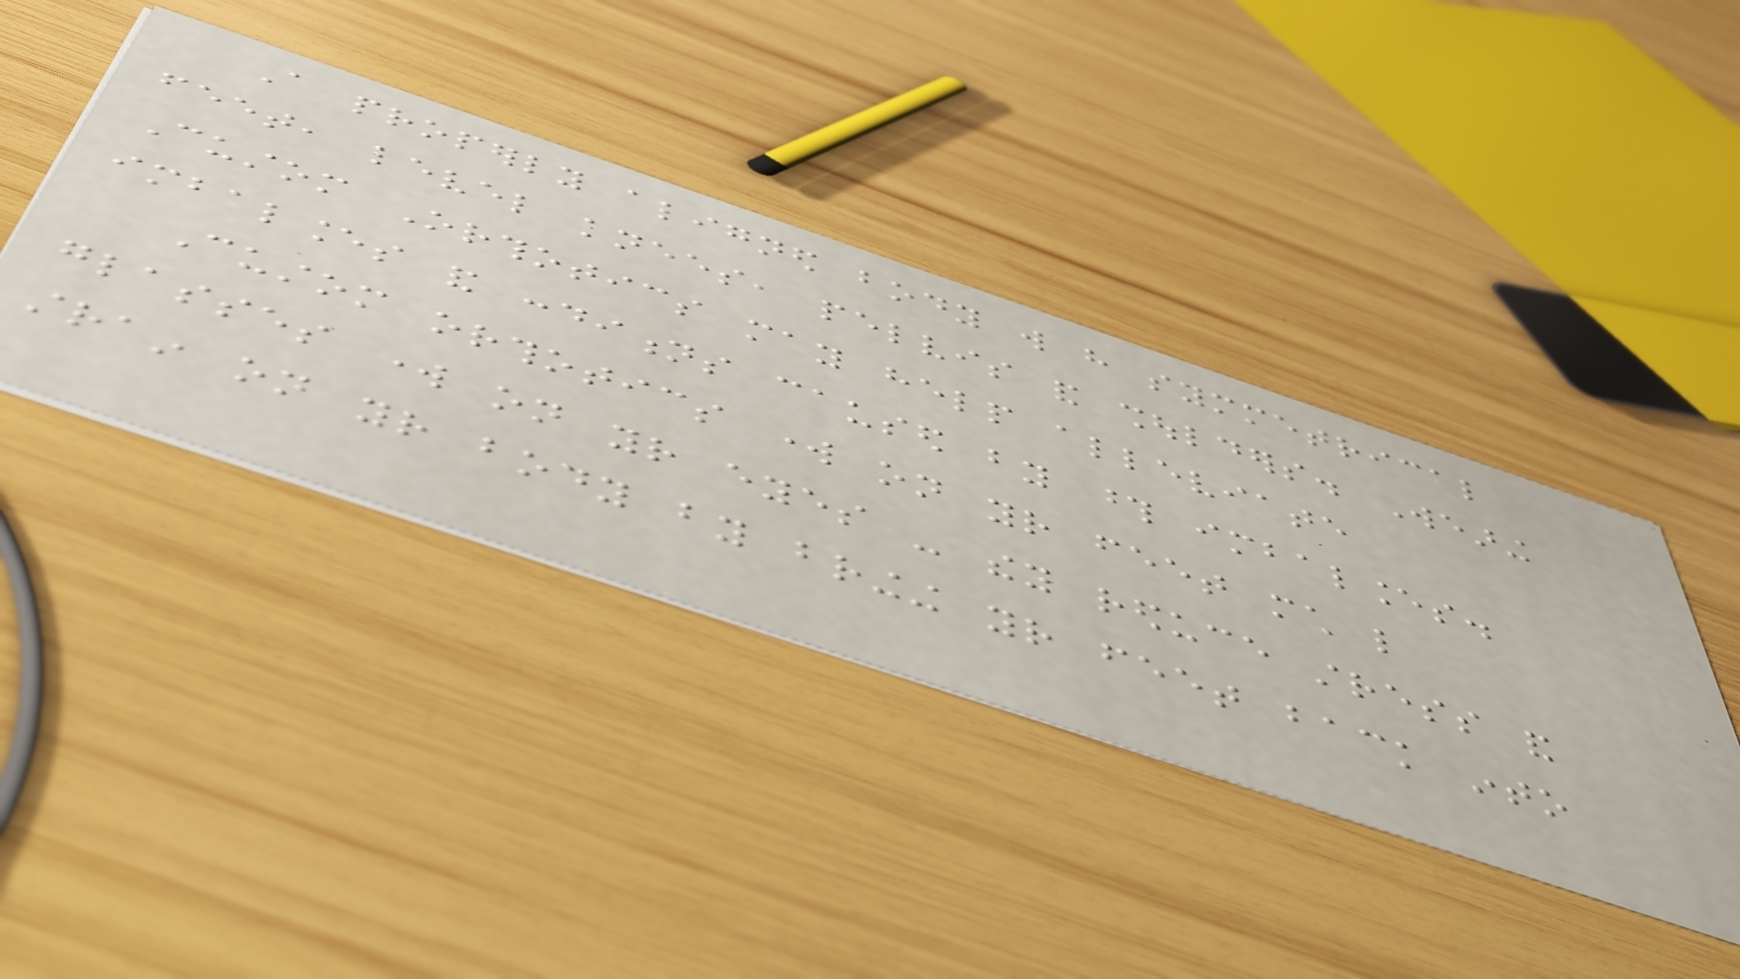A properly aligned body will have symmetrical
feet, level knees, pelvis and shoulders. Wearing
Custom Orthotics may help alleviate
imbalances and conditions caused by those imbalances.
Custom orthotics work on your feet much like
glasses work on your eyes - they reduce stress and
strain on your body by bringing your feet back into
